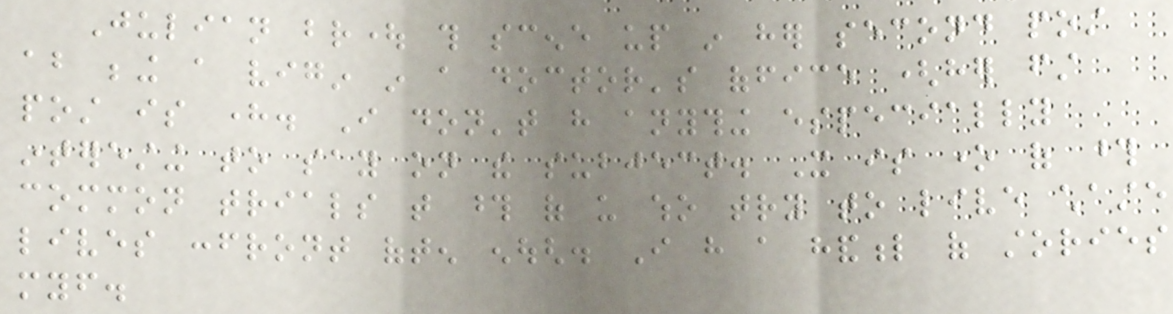Julian brought this scene up in her second post
about being a vigin in a doctor's office (her first
post is here. I don't have anything especially
interesting to say on the subject. It is one of those
common trials that those of us who try to live chaste
lives confront often enough. I have a handful of stories
myself.
